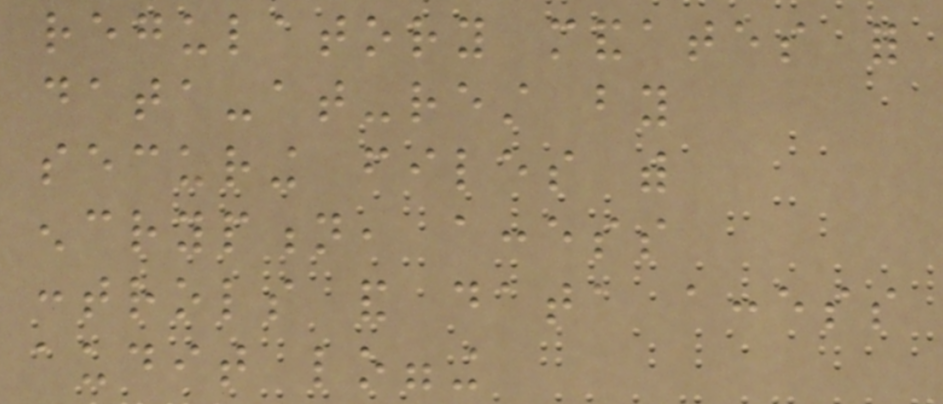regulatory mandates for
data-at-rest by
securing files with
encryption, access
controls and data access
audit logging
